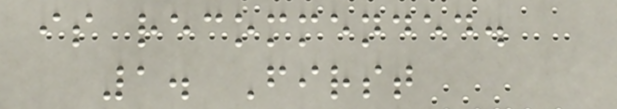is recommended.
1. First
